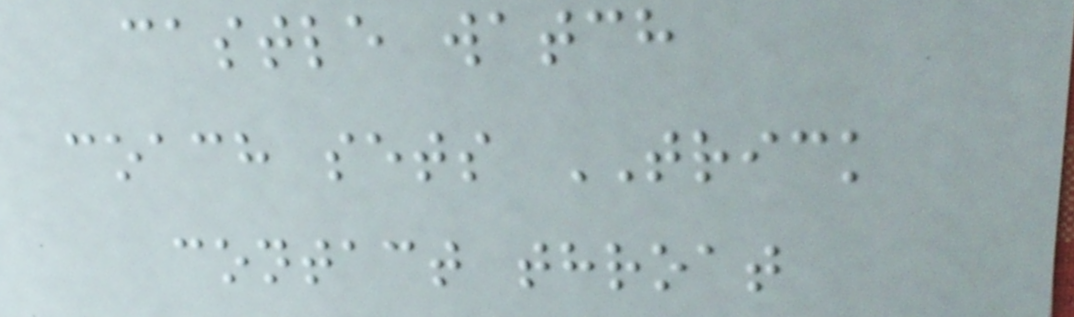castle watch
coach sets TRICK
contact throat
